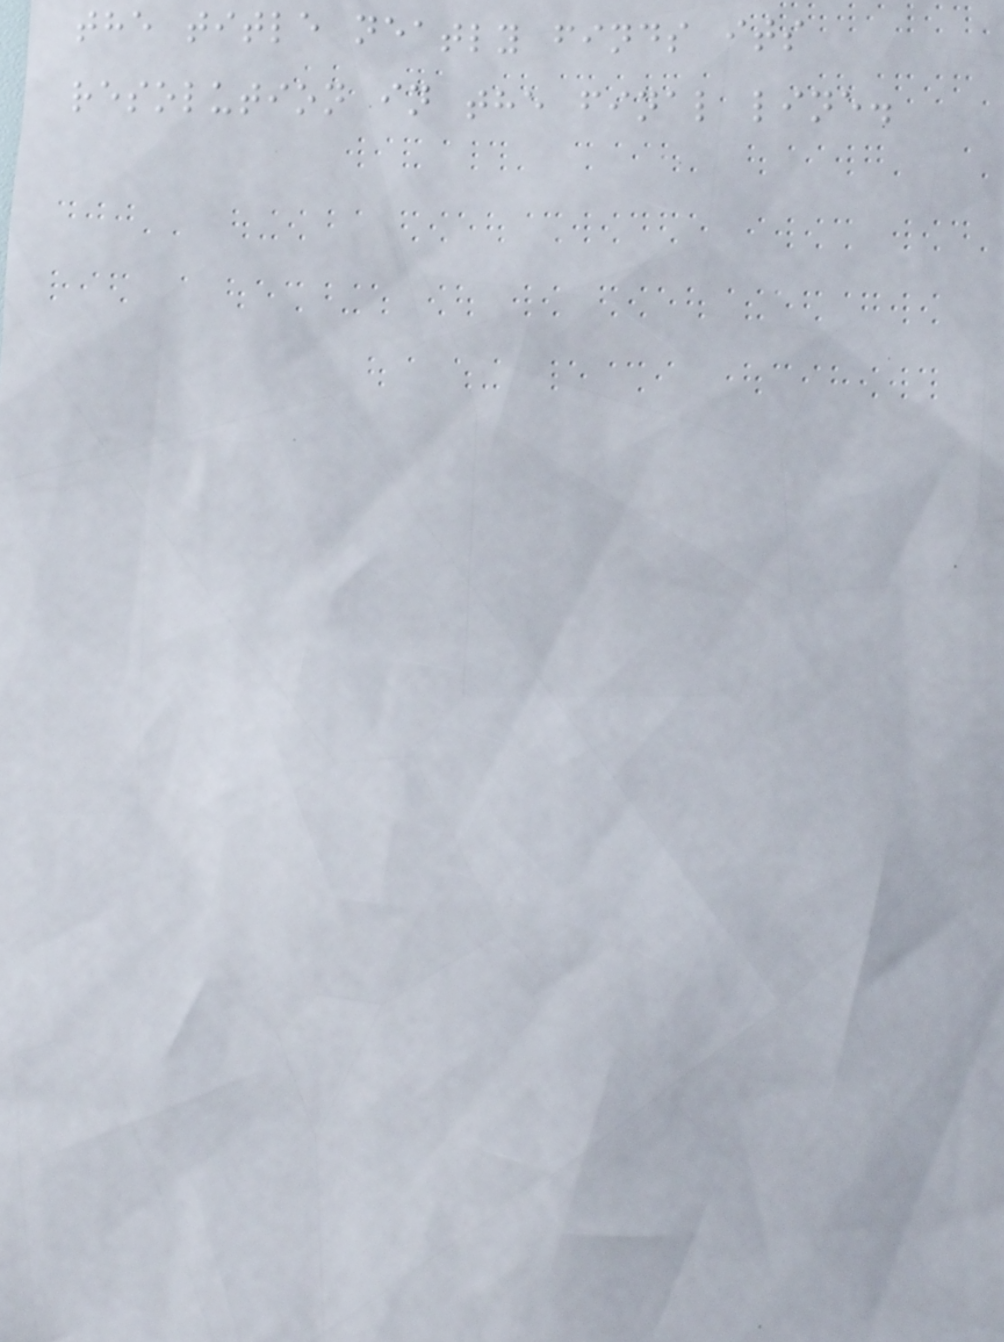the title neatly finds its
resolution in the final line.
